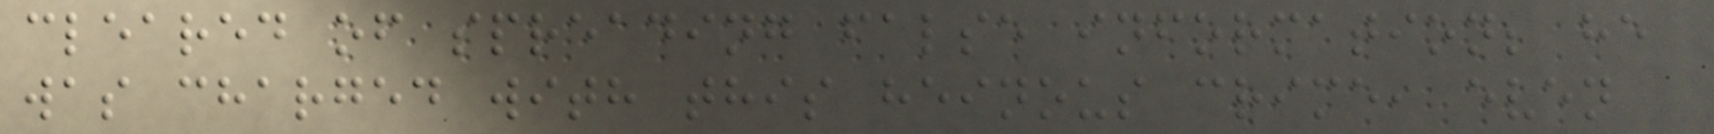cleared of spreading false information; he
was charged with this heinous crime, even
